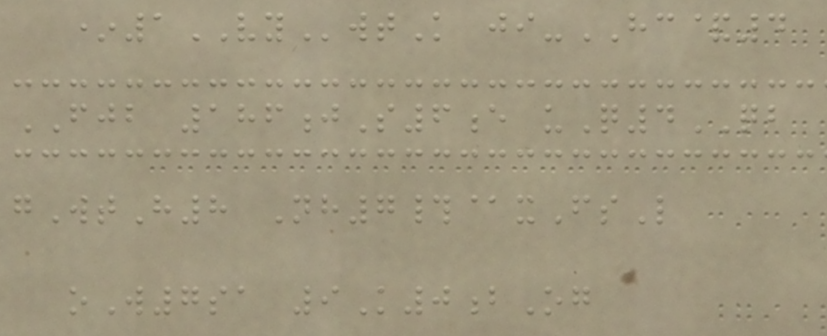*1VYwtK ji-HC&4
FJB 186jS6e uQ4QB
gWtH8 Nh7#@xFsL
oW7sa 9K0bOg
